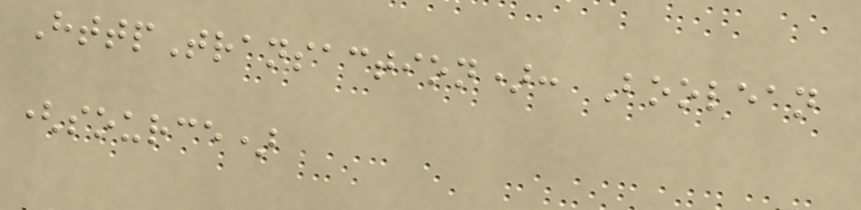HttpTransaction): Boolean
(source)
